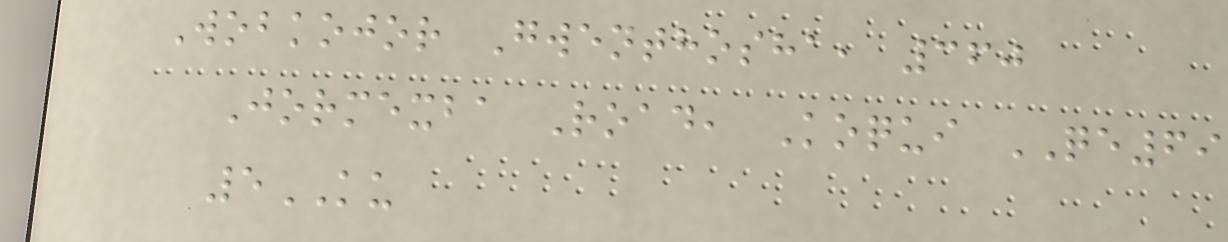Wobkojor Gwenthosha, 360
Jormexba Road, Koqui QE69
5KU
